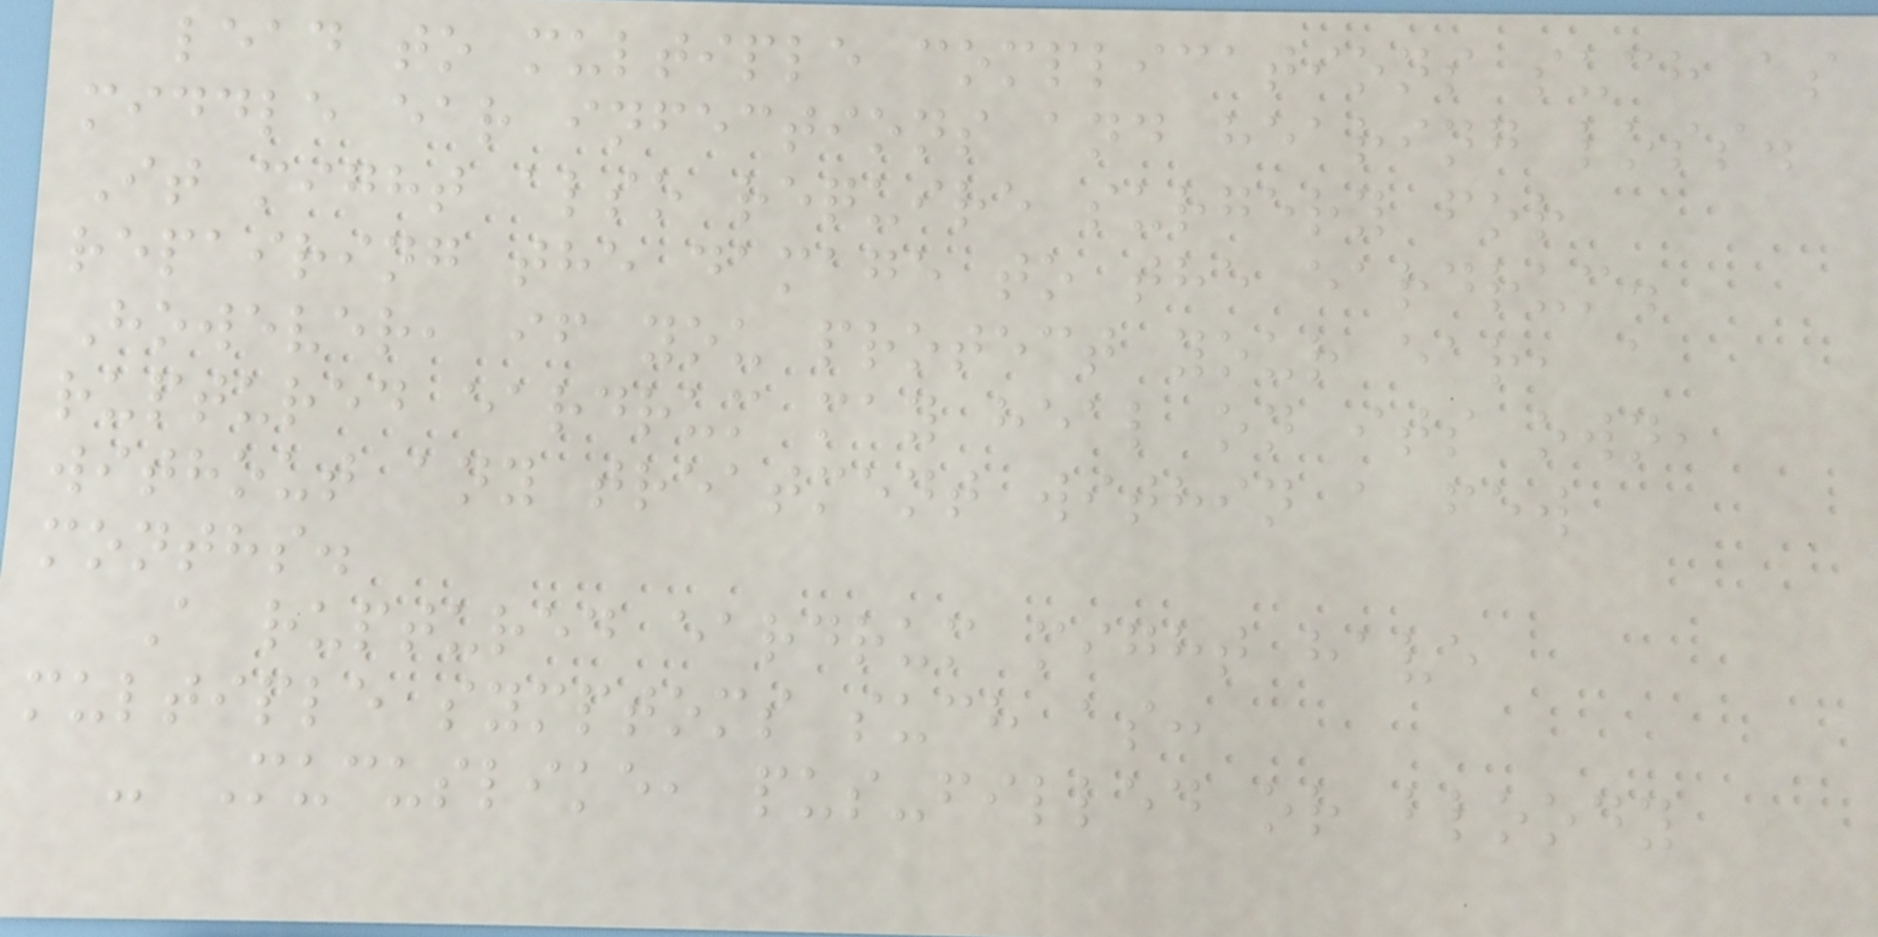lead to multiple complications such as
middle ear infections and hearing loss.
It might also require surgery for
repairing the damage to the eardrum.
However, if you protect your ear, a
ruptured eardrum may heal on its own,
without any treatment within a few
months.
A ruptured eardrum might have
multiple symptoms such as:
- Mucuslike, pus-filled or bloody
